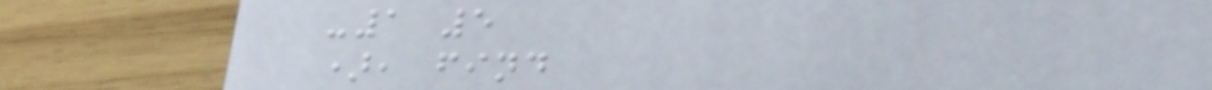-1 5
), find
